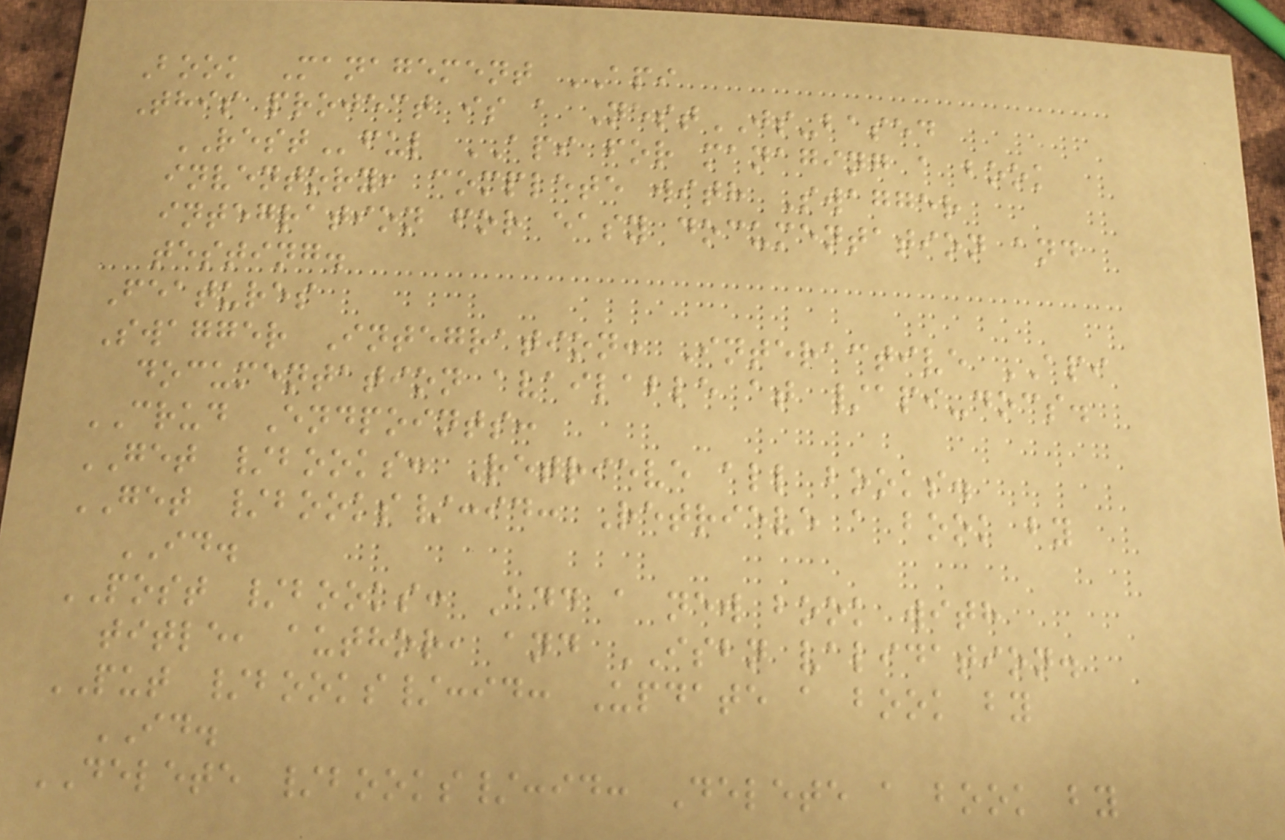Book Management API
This project is a NestJS-based
RESTful API for managing a book
inventory, complete with Swagger
integration for easy documentation and
testing.
Features
Swagger Integration: Interactive API
documentation available at /api-docs.
CRUD Endpoints:
GET /books: Retrieve all books.
GET /books/:id: Retrieve a book by
ID.
POST /books: Add a new book with
title, author, and ISBN validation.
PUT /books/:id: Update a book by
ID.
DELETE /books/:id: Delete a book by
